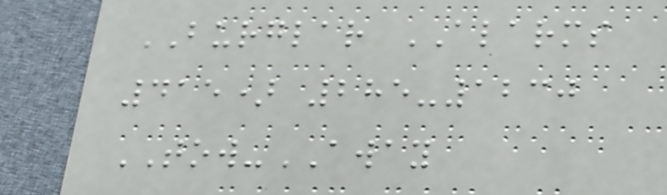BURGLAR ALARMS
415) 285-1230
TOW-AWAY
